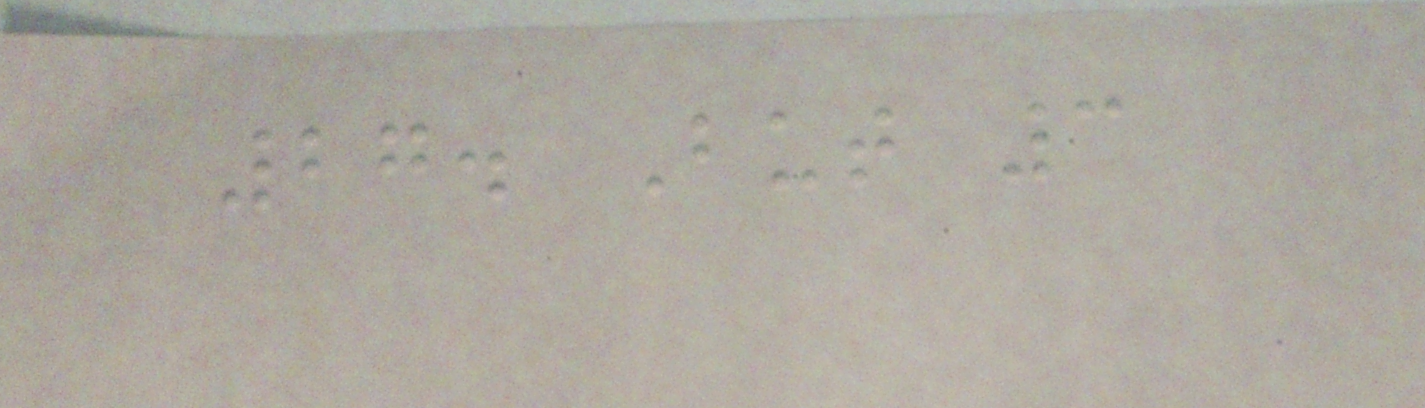27. But 3
